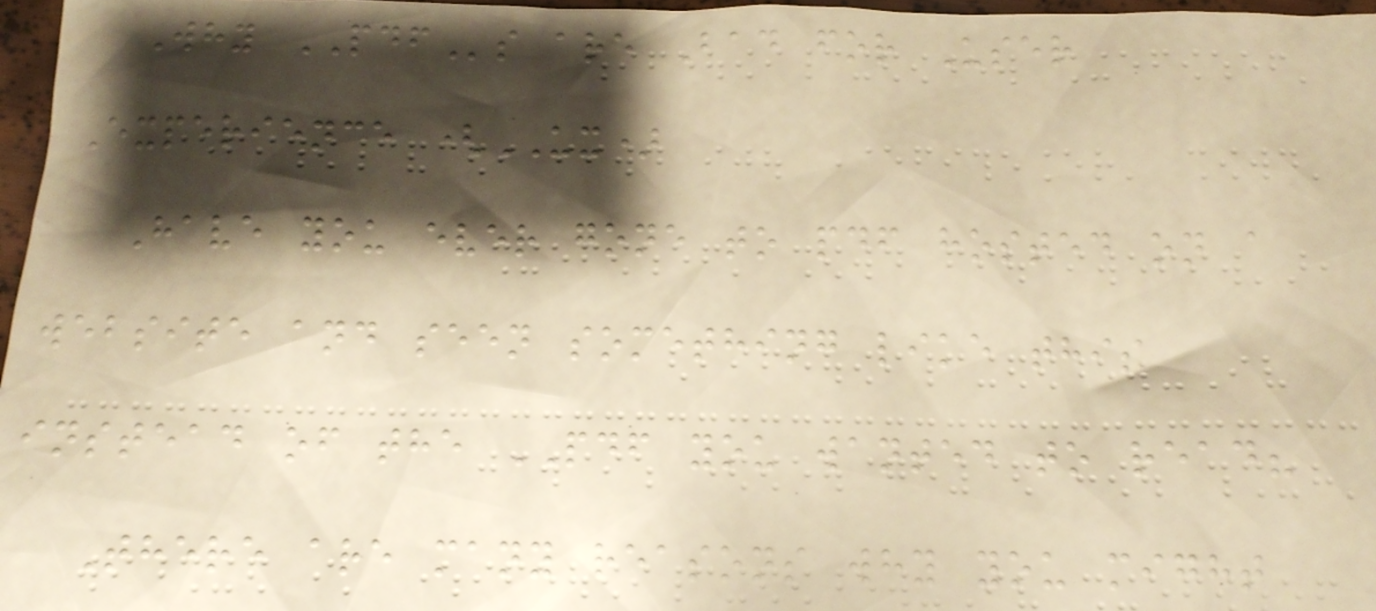Why PDFs are Bad for User
Experience (UX)
Have you ever gone to pdf hosted on a
website and seen something like this
instead of the PDF you wanted to read?
There are many reasons why you might
